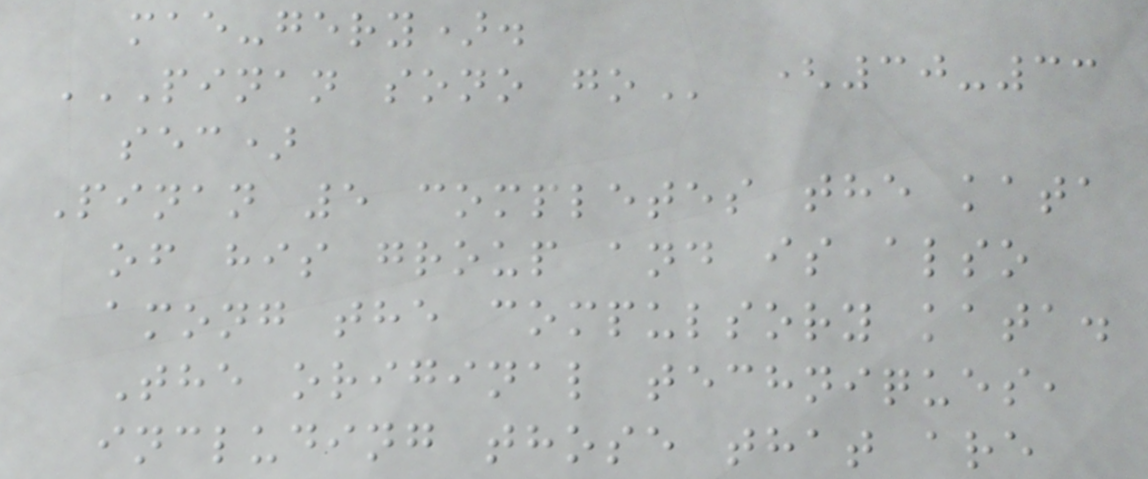mae-gery).
PINAN SONO GO (30-33
sec)
Pinan 5 completes the kata
of his group and is also
among the compulsory kata.
The original techniques,
including those that are
